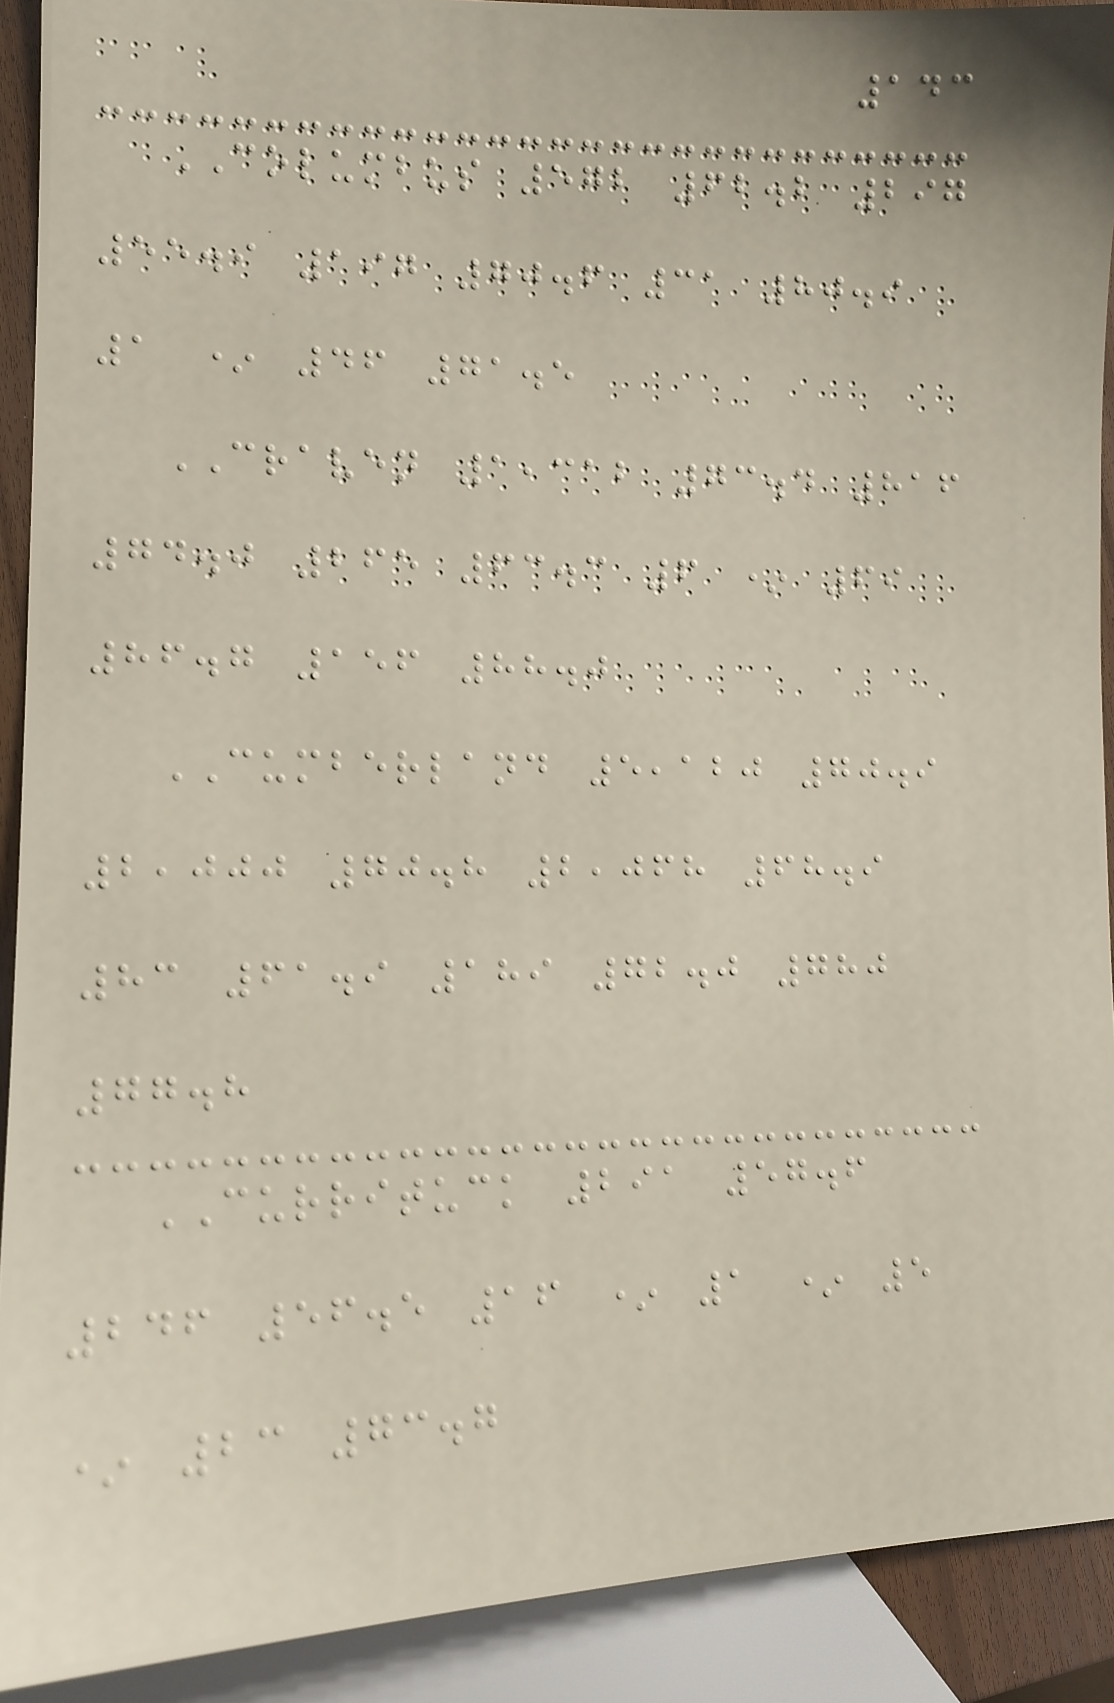143
COLUMBUS 572 62.2 297
55.9 197 70.6 31 80.9
1 * 46 71.5
CRAVEN 1,312 73.4 816
74.0 265 63.3 6 * 69
86.7 156 88.0
CUMBERLAND 5,120 70.9
2,000 70.8 2,068 68.9
83 61.9 189 72.0 780
77.8
CURRITUCK 291 57.6
246 56.5 16 * 1 * 5
* 23 73.7
